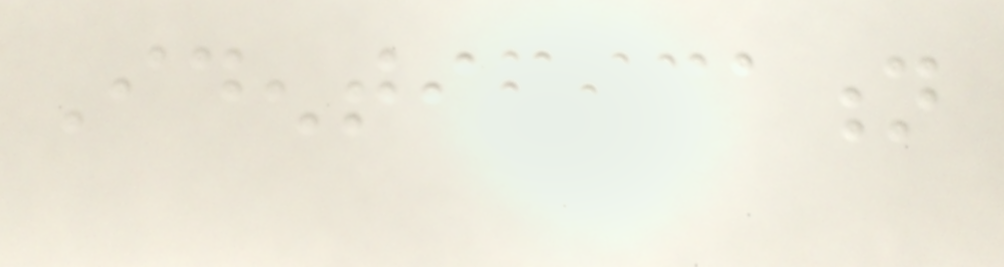Identification
